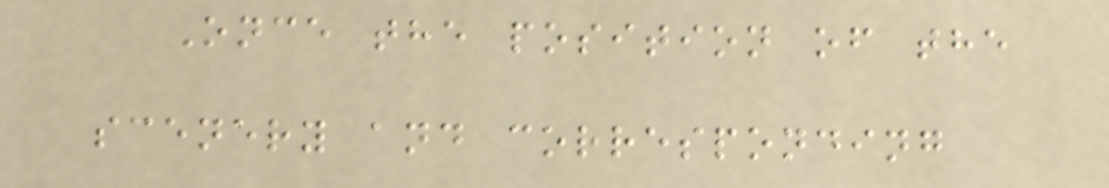Once the position of the
scenery and corresponding
